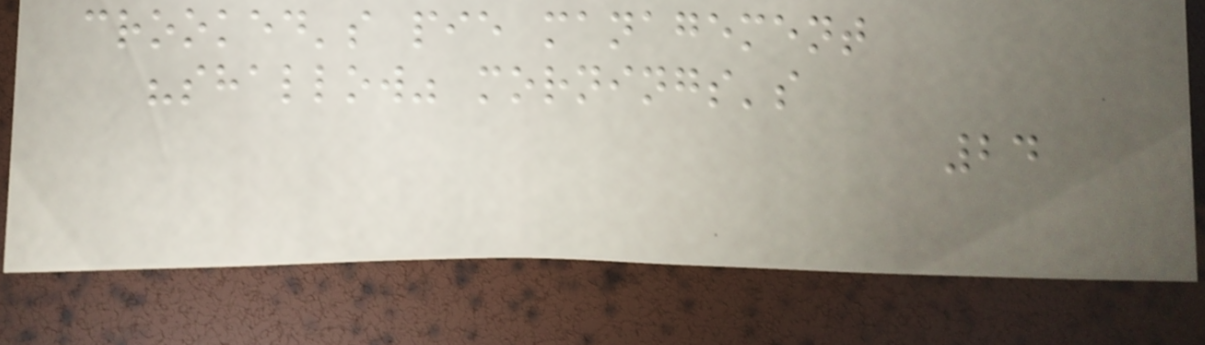crooked's pie management
"shallow" mornings's
24
